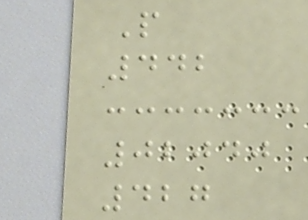P
442
02040
427
